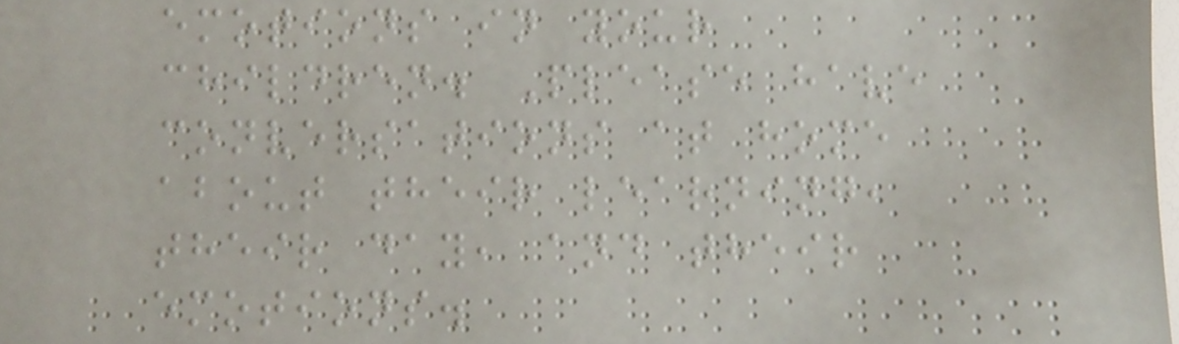emotions in your
children. Please have
conversations at home
about their learning,
their day, and their
emotions.
